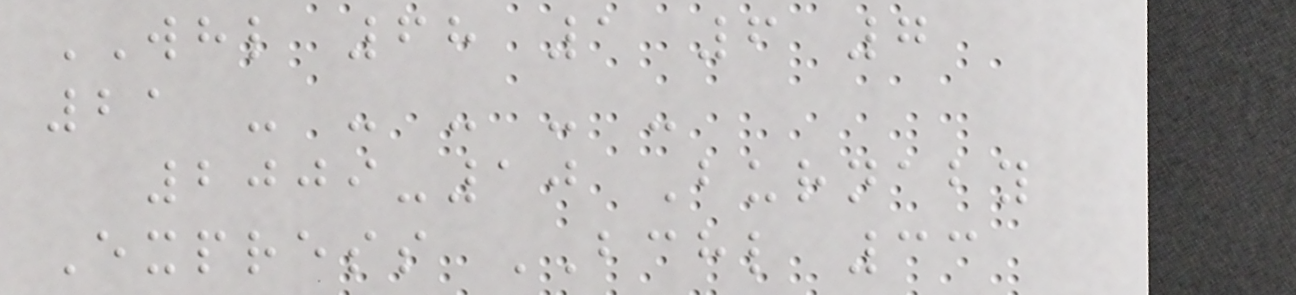WHL 68 1 6 7
21 - - - - -
2009-10 Burnaby
Express BCHL 33
